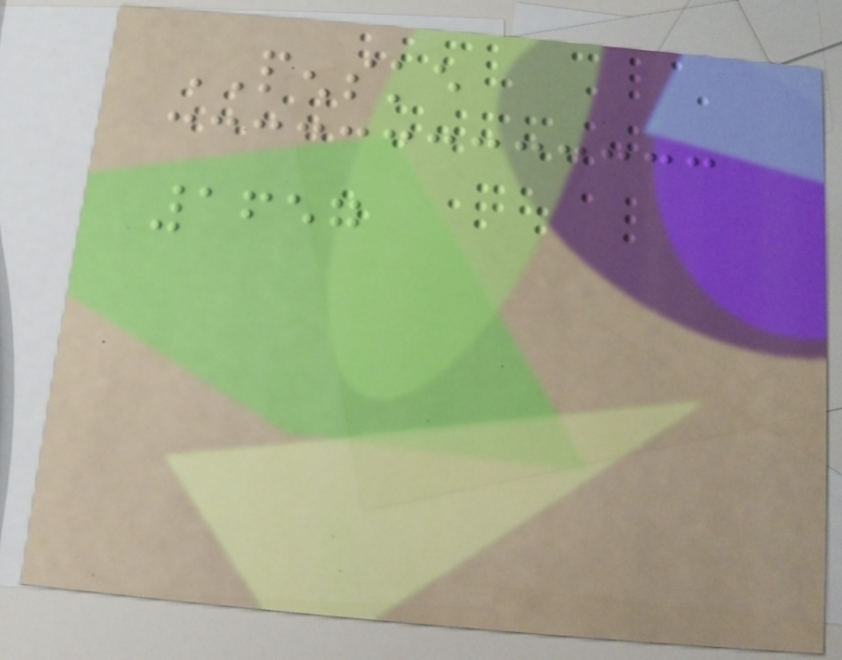PENSKE
1657
